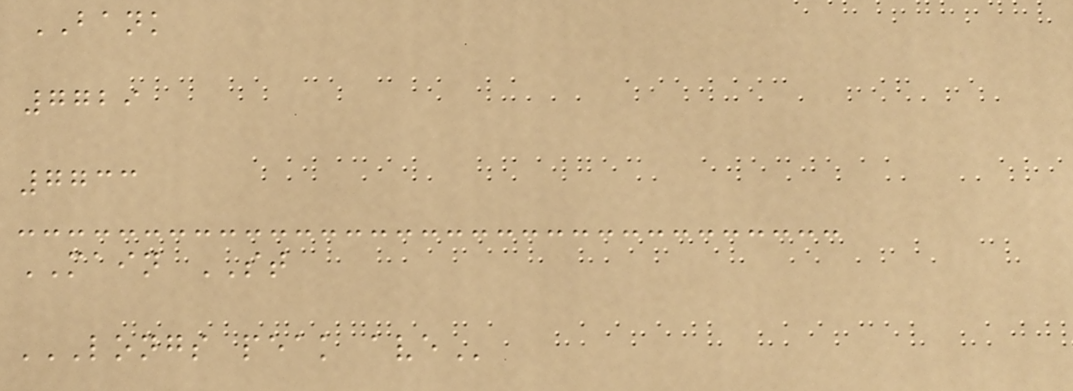BANK
7729
7733
MAIN ST
LONGS PEAK AVE
